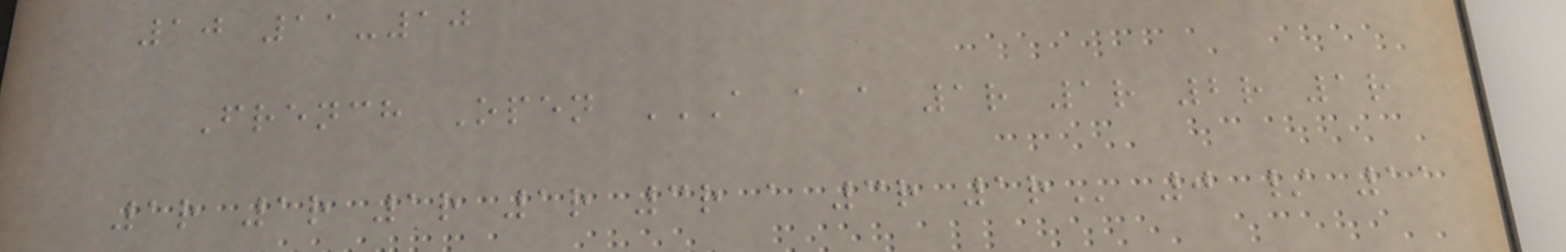10 11-10
French Open A A A 1R 1R 2R 1R
1R 1R 1R 1R 3R A 3R 1R 0 / 11
